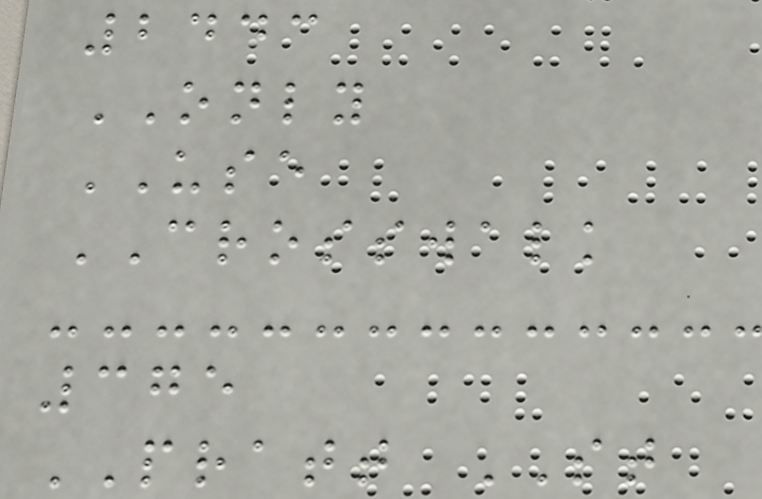2443
ONLY
USE
CROSSWALK
375
PRATT ST
